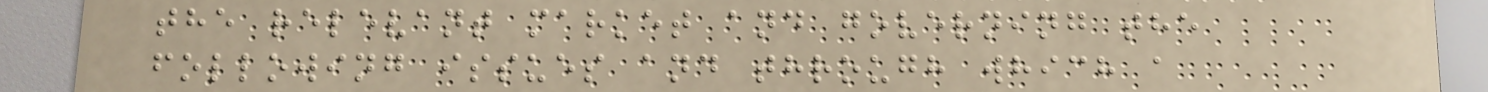the relevant market and governing the
following issues and through which a
